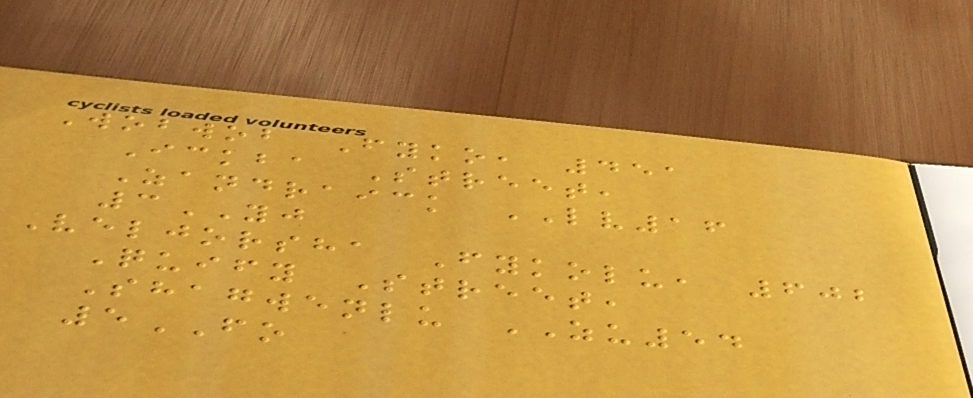Wobwob Fyko, 451
Ickba Street,
Zandraick LV16
3YJ
Veljorsha Fykolu, 602
Quify Street,
Shagwenlu ZU54
5FO
